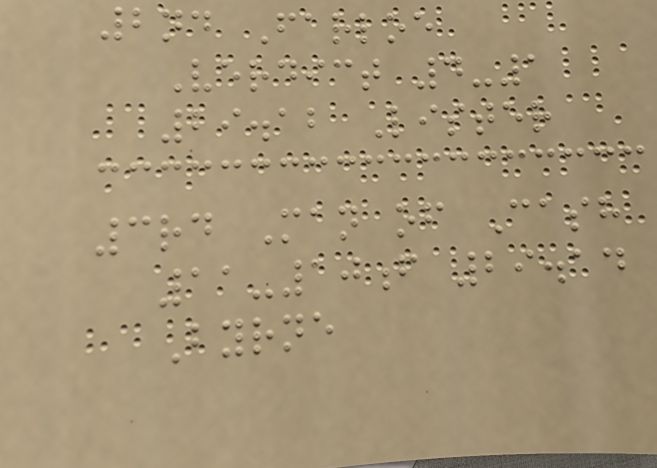2nd Farloe
Verdict 4-1
29.12 Lister
3rd Man of Cash
11-10f 29.14
Byrne
